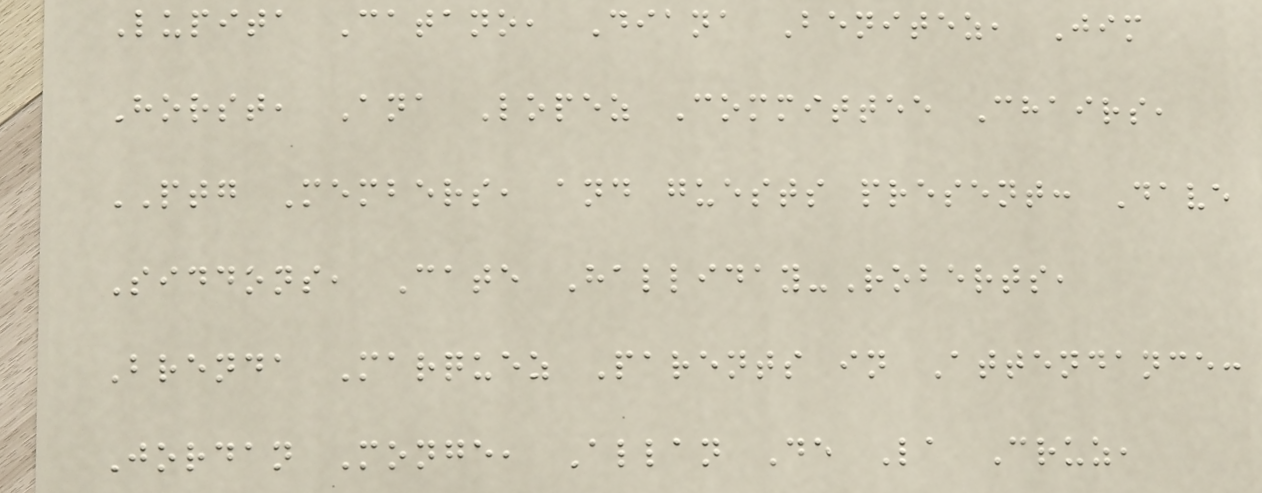Lupita Catano, Diana Benitez, Jim
Horst, Ana Lopez Committee Chairs,
PTG Members, and guests present: Dave
Siddons, Cate Halliday-Roberts,
Brenda Marquez Parents in Attendance:
Jordan Monge, Allan De La Cruz,
